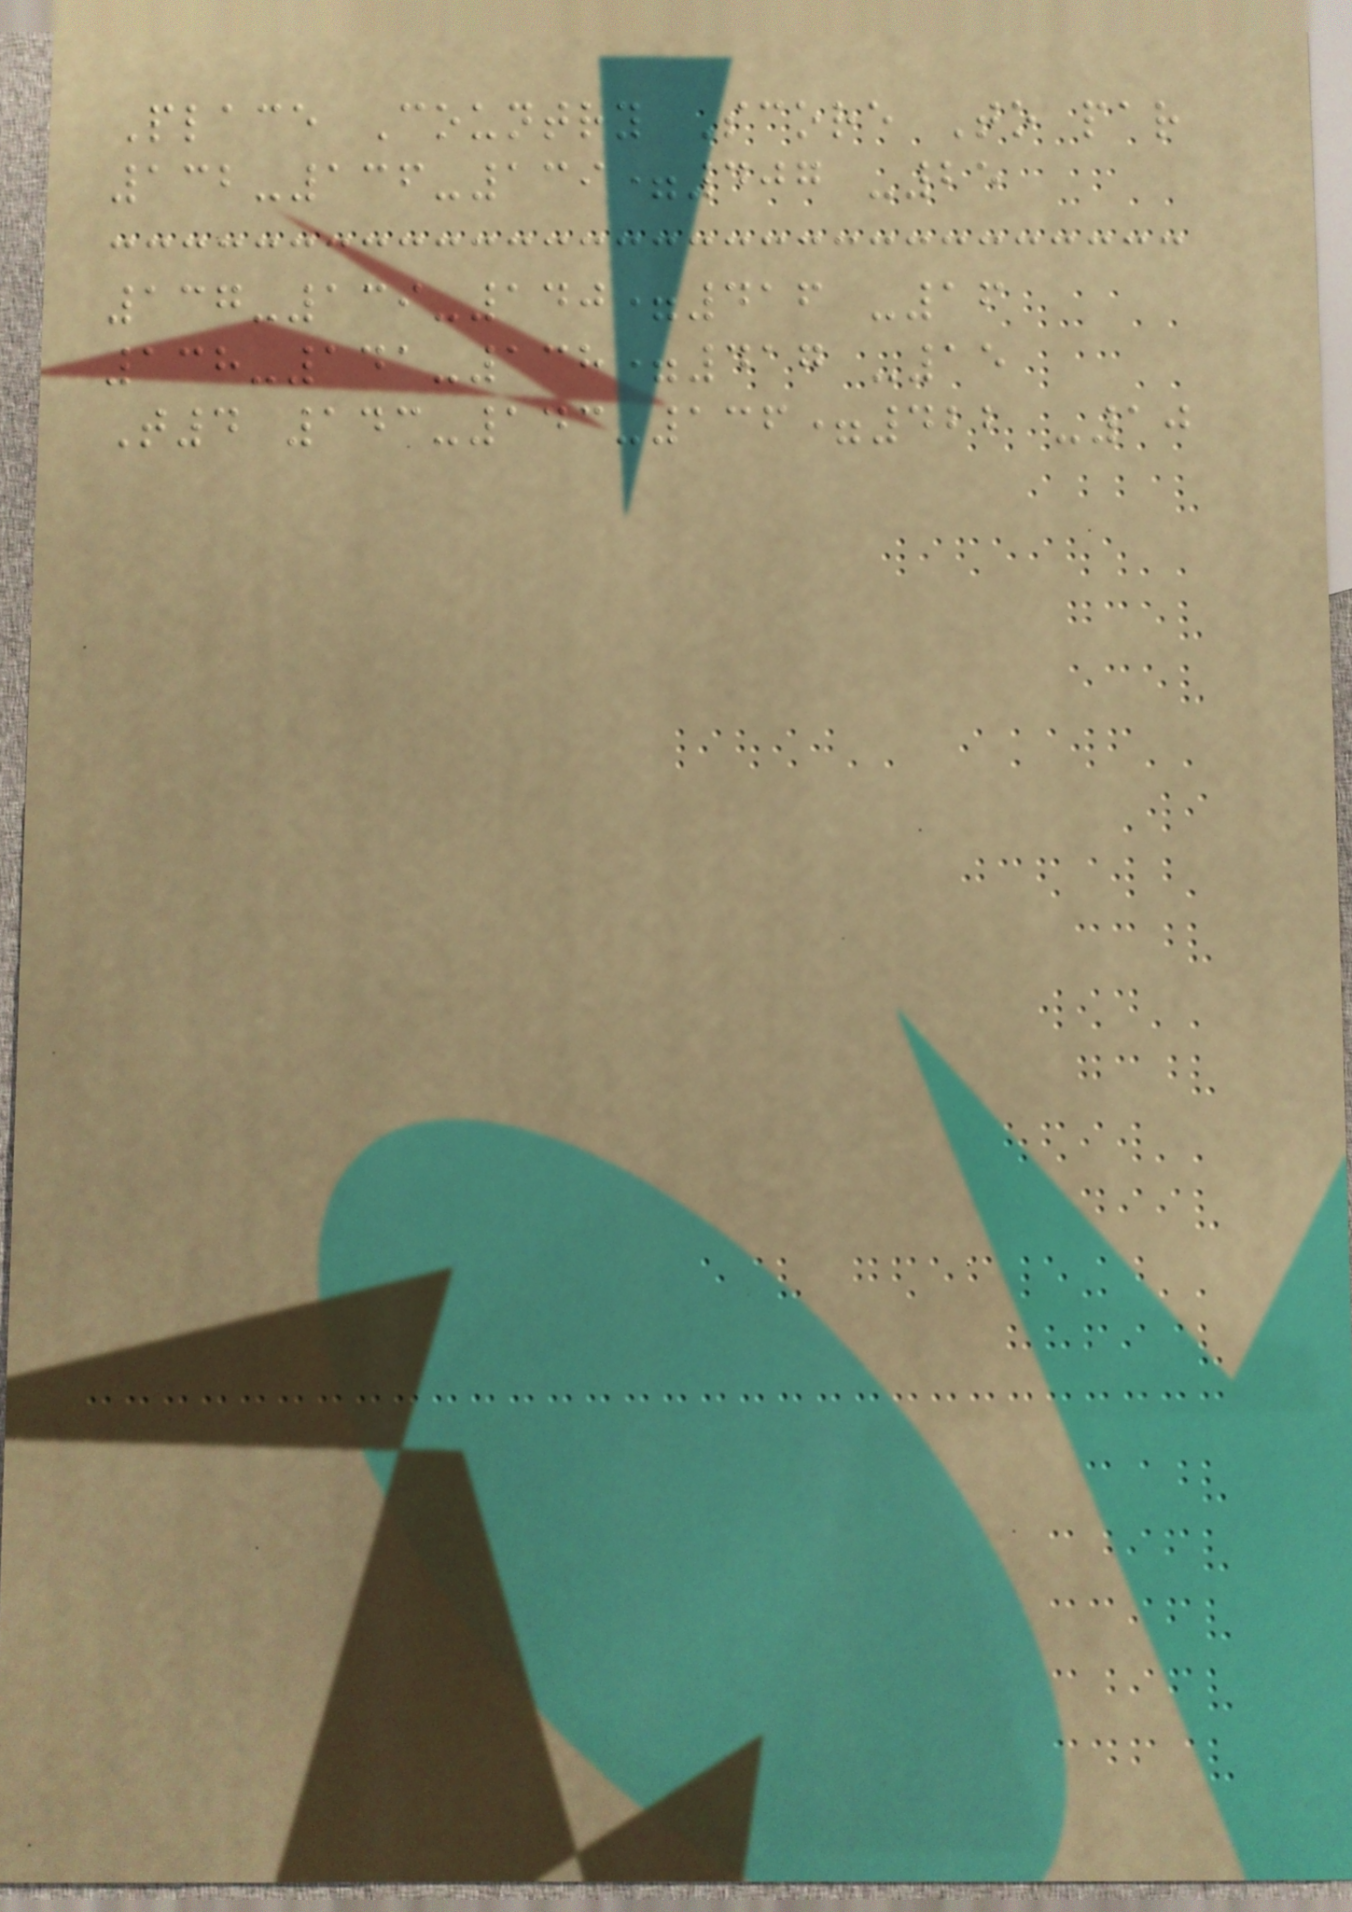Place Country Score To par
132-136-139=407 -25
137-139-140=416 -16
138-141-138=417 -15
T4 143-143-136=422 -10
